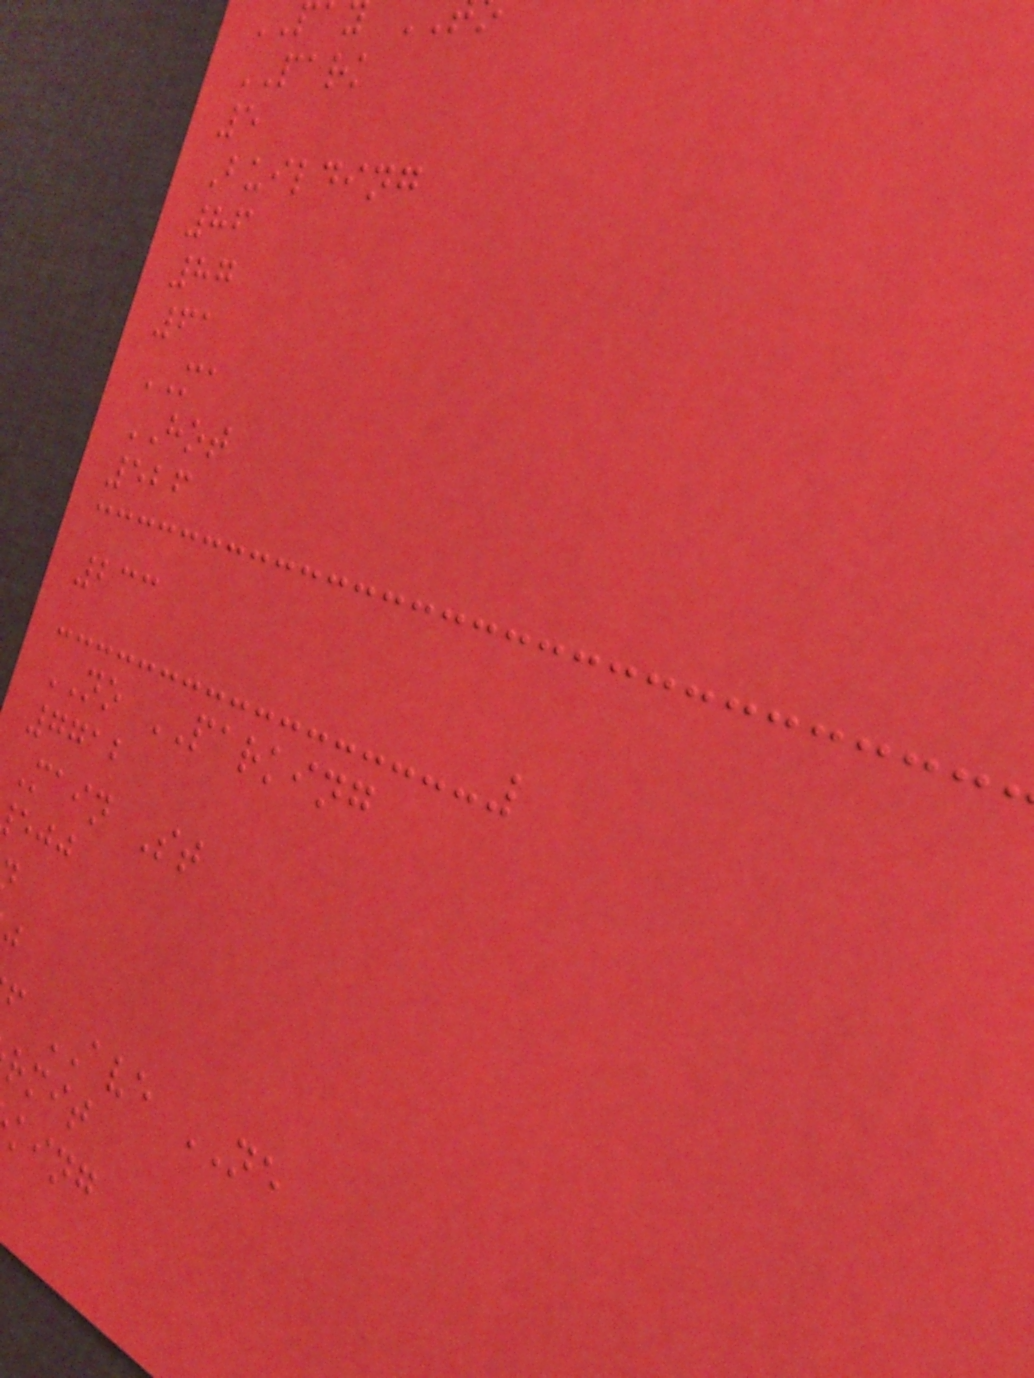PARK
5
Building
86
87
61
MA
HOT
526
233
NO PARKING
7712
Main St
f AVE NE
rmit
king
